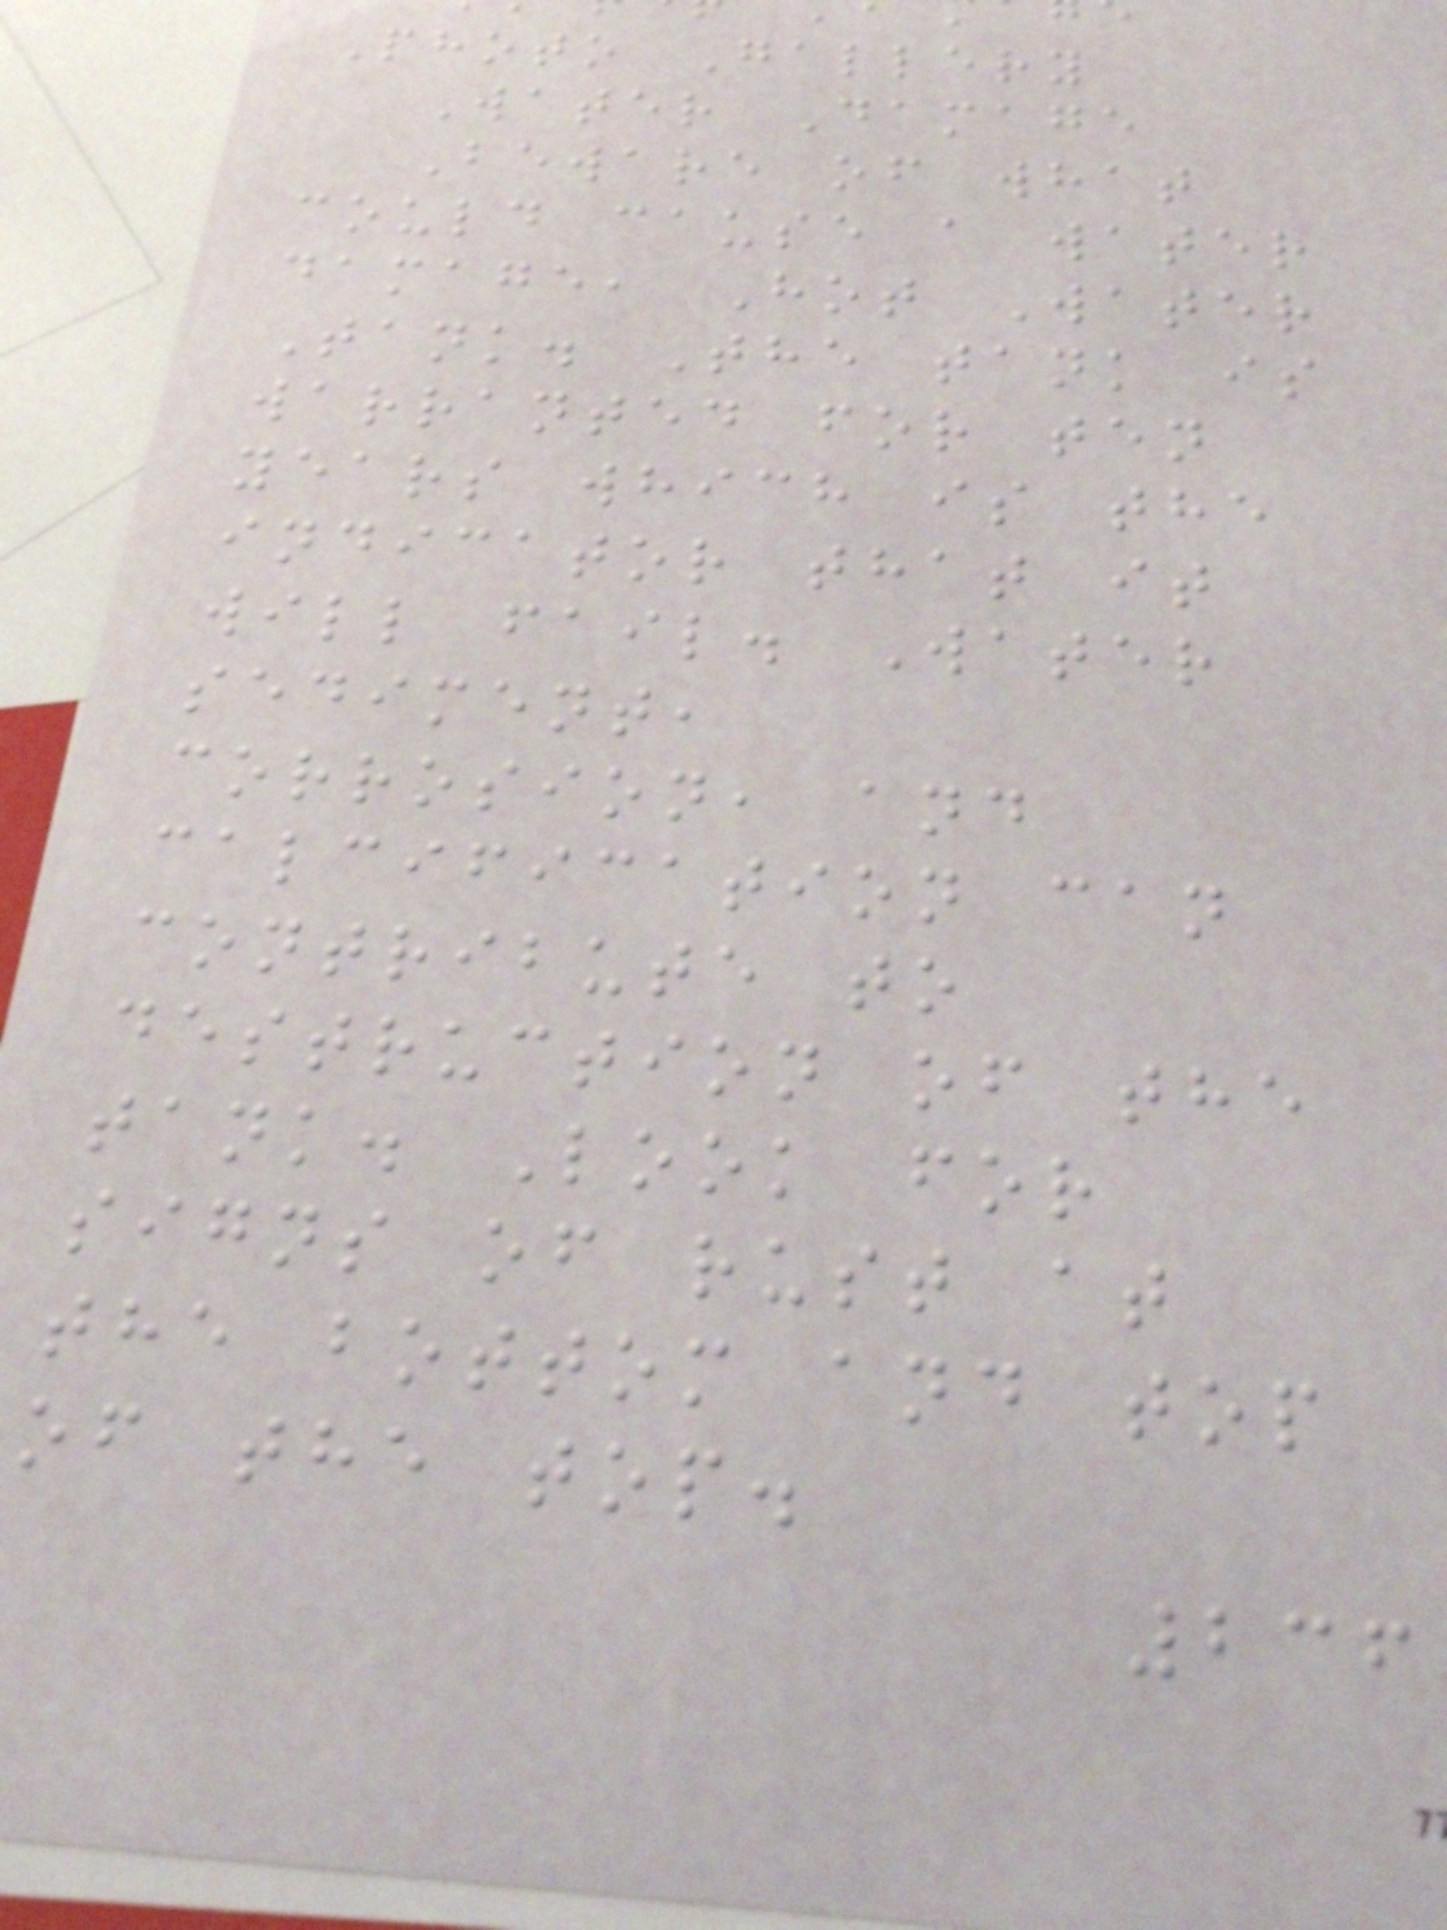Photo Gallery
Water Damage
Beware of what
could cause a water
damage, Hot Water
Tank. The tank is
warranted for ten
years which is the
indicator that it
will fail. Water
sediment,
corrosion, and
calcification can
contribute to
destruction of the
tank. Look for
signs of rust at
the bottom and top
of the top.
236
